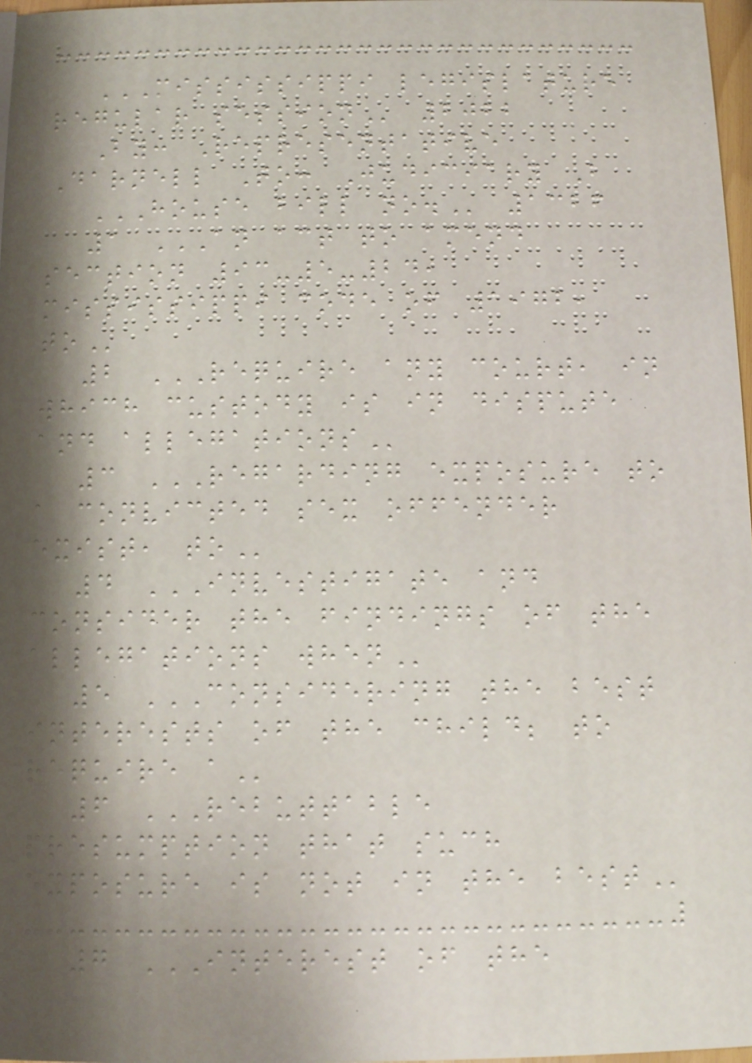MISSISSIPPI LEGISLATURE
REGULAR SESSION 2022
By: Representative
Darnell To: Judiciary B
HOUSE BILL NO. 1326
1 AN ACT TO AMEND
SECTION 93-5-24,
MISSISSIPPI CODE OF 1972,
TO
2 REQUIRE ANY COURT, IN
WHICH CUSTODY IS IN DISPUTE
AND ALLEGATIONS
3 REGARDING EXPOSURE TO
A CONVICTED SEX OFFENDER
EXIST, TO
4 INVESTIGATE AND
CONSIDER THE FINDINGS OF THE
ALLEGATIONS WHEN
5 CONSIDERING THE BEST
INTERESTS OF THE CHILD; TO
REQUIRE A
6 REBUTTABLE
PRESUMPTION THAT SUCH
EXPOSURE IS NOT IN THE BEST
7 INTEREST OF THE
